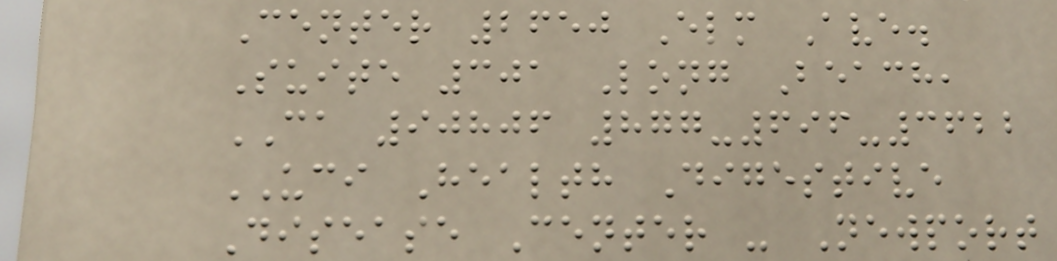Center 2650 Elm Ave.
Suite 301 Long Beach,
CA 90806 877-696-3622
UCI Health Digestive
Disease Center - Newport
